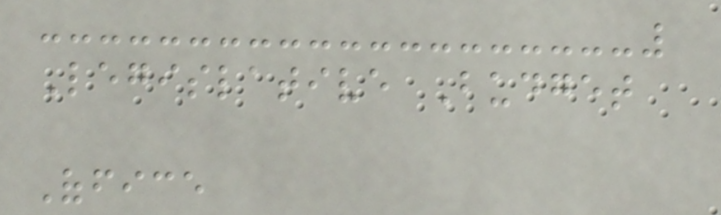Legislative Budget
Office
